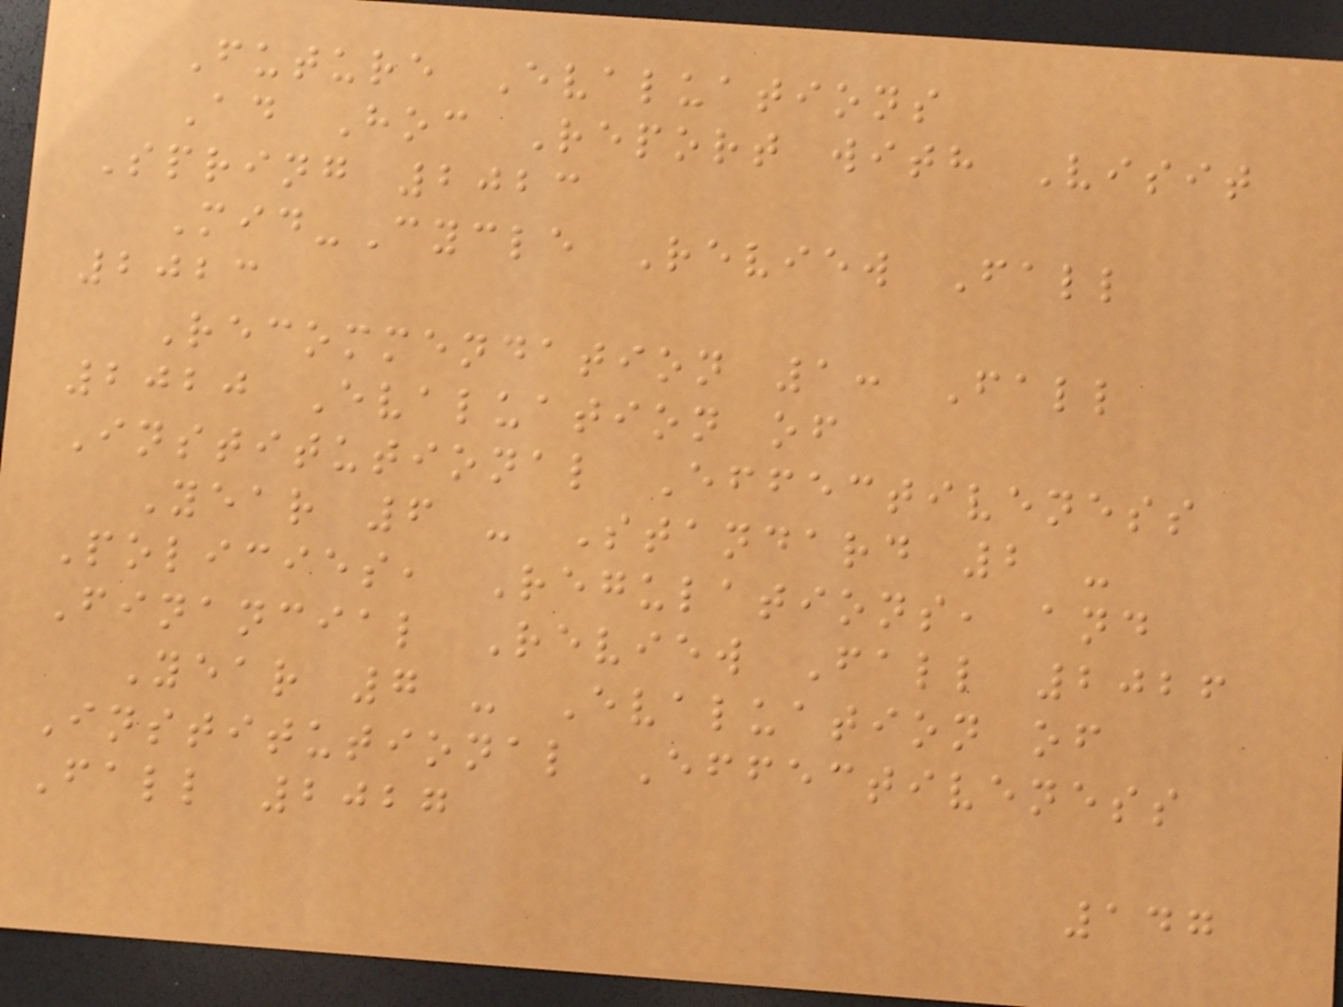Future Evaluations
Ad Hoc Report with Visit
Spring 2023
Mid-Cycle Review Fall
2023
Recommendation 1: Fall
2020 Evaluation of
Institutional Effectiveness
Year 6 - Standard 2 -
Policies, Regulations, and
Financial Review Fall 2026
Year 7 - Evaluation of
Institutional Effectiveness
Fall 2027
147
